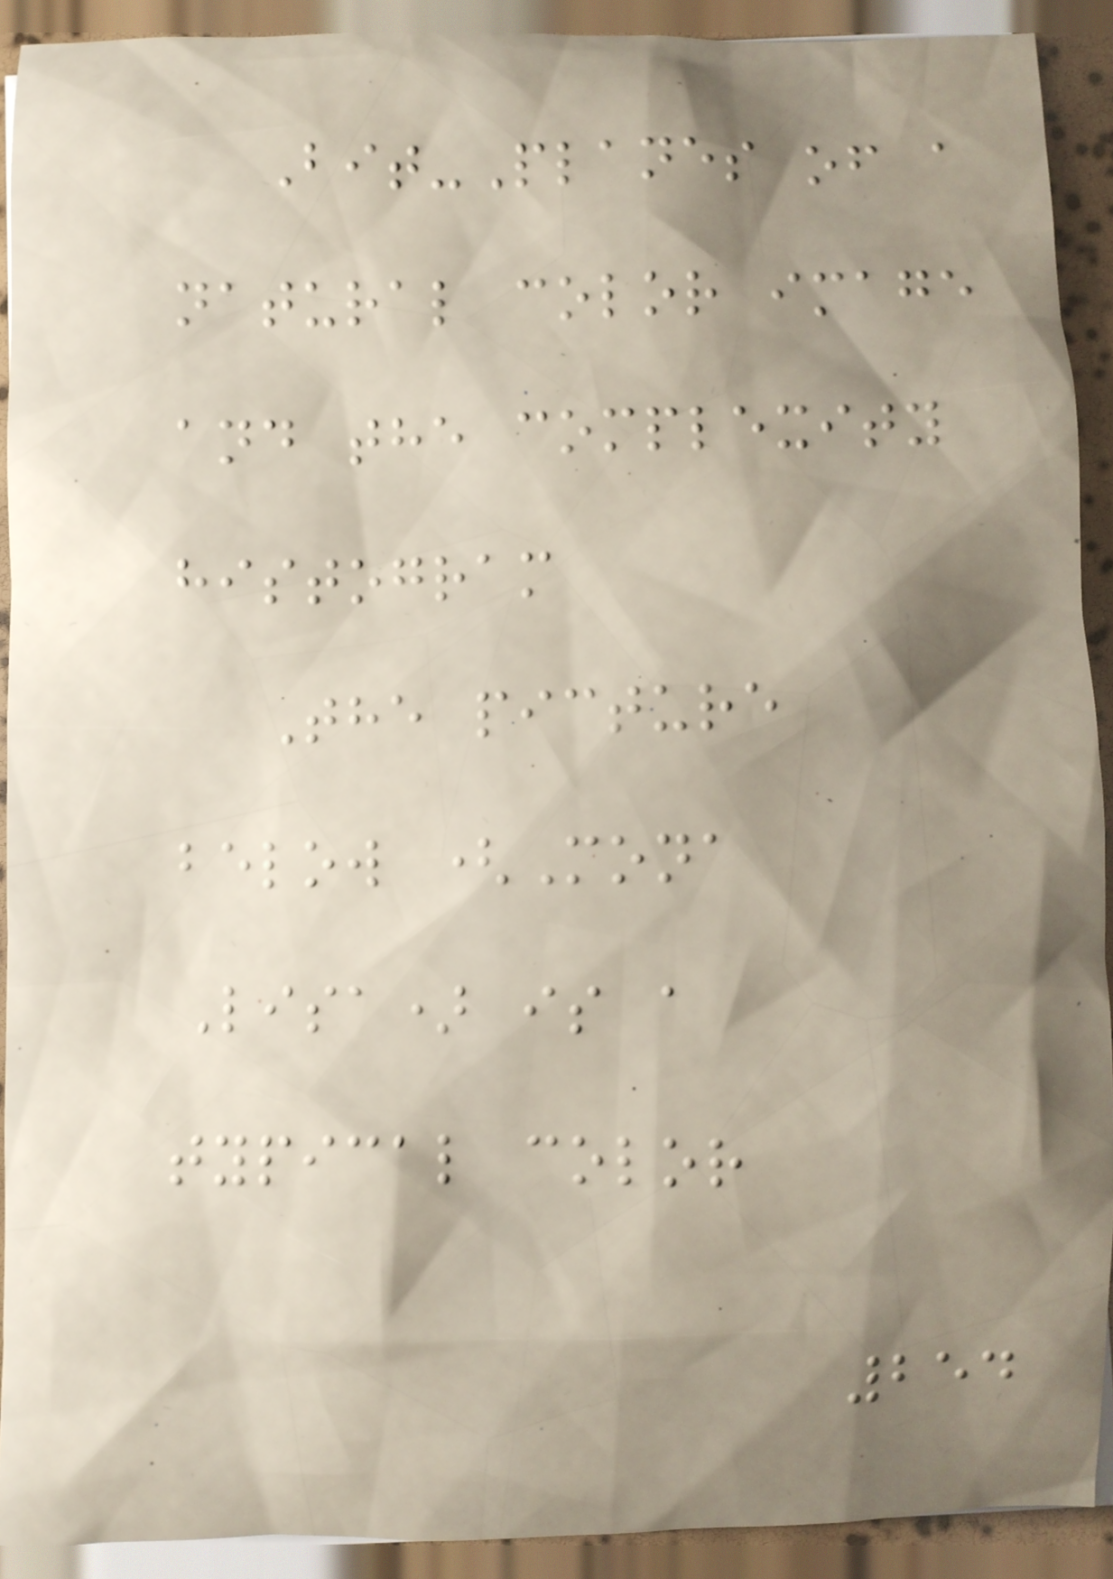Bit-Planes of a
natural color image
and the complexity
histogram
The picture
below (Mona
Lisa) is a
typical color
254
